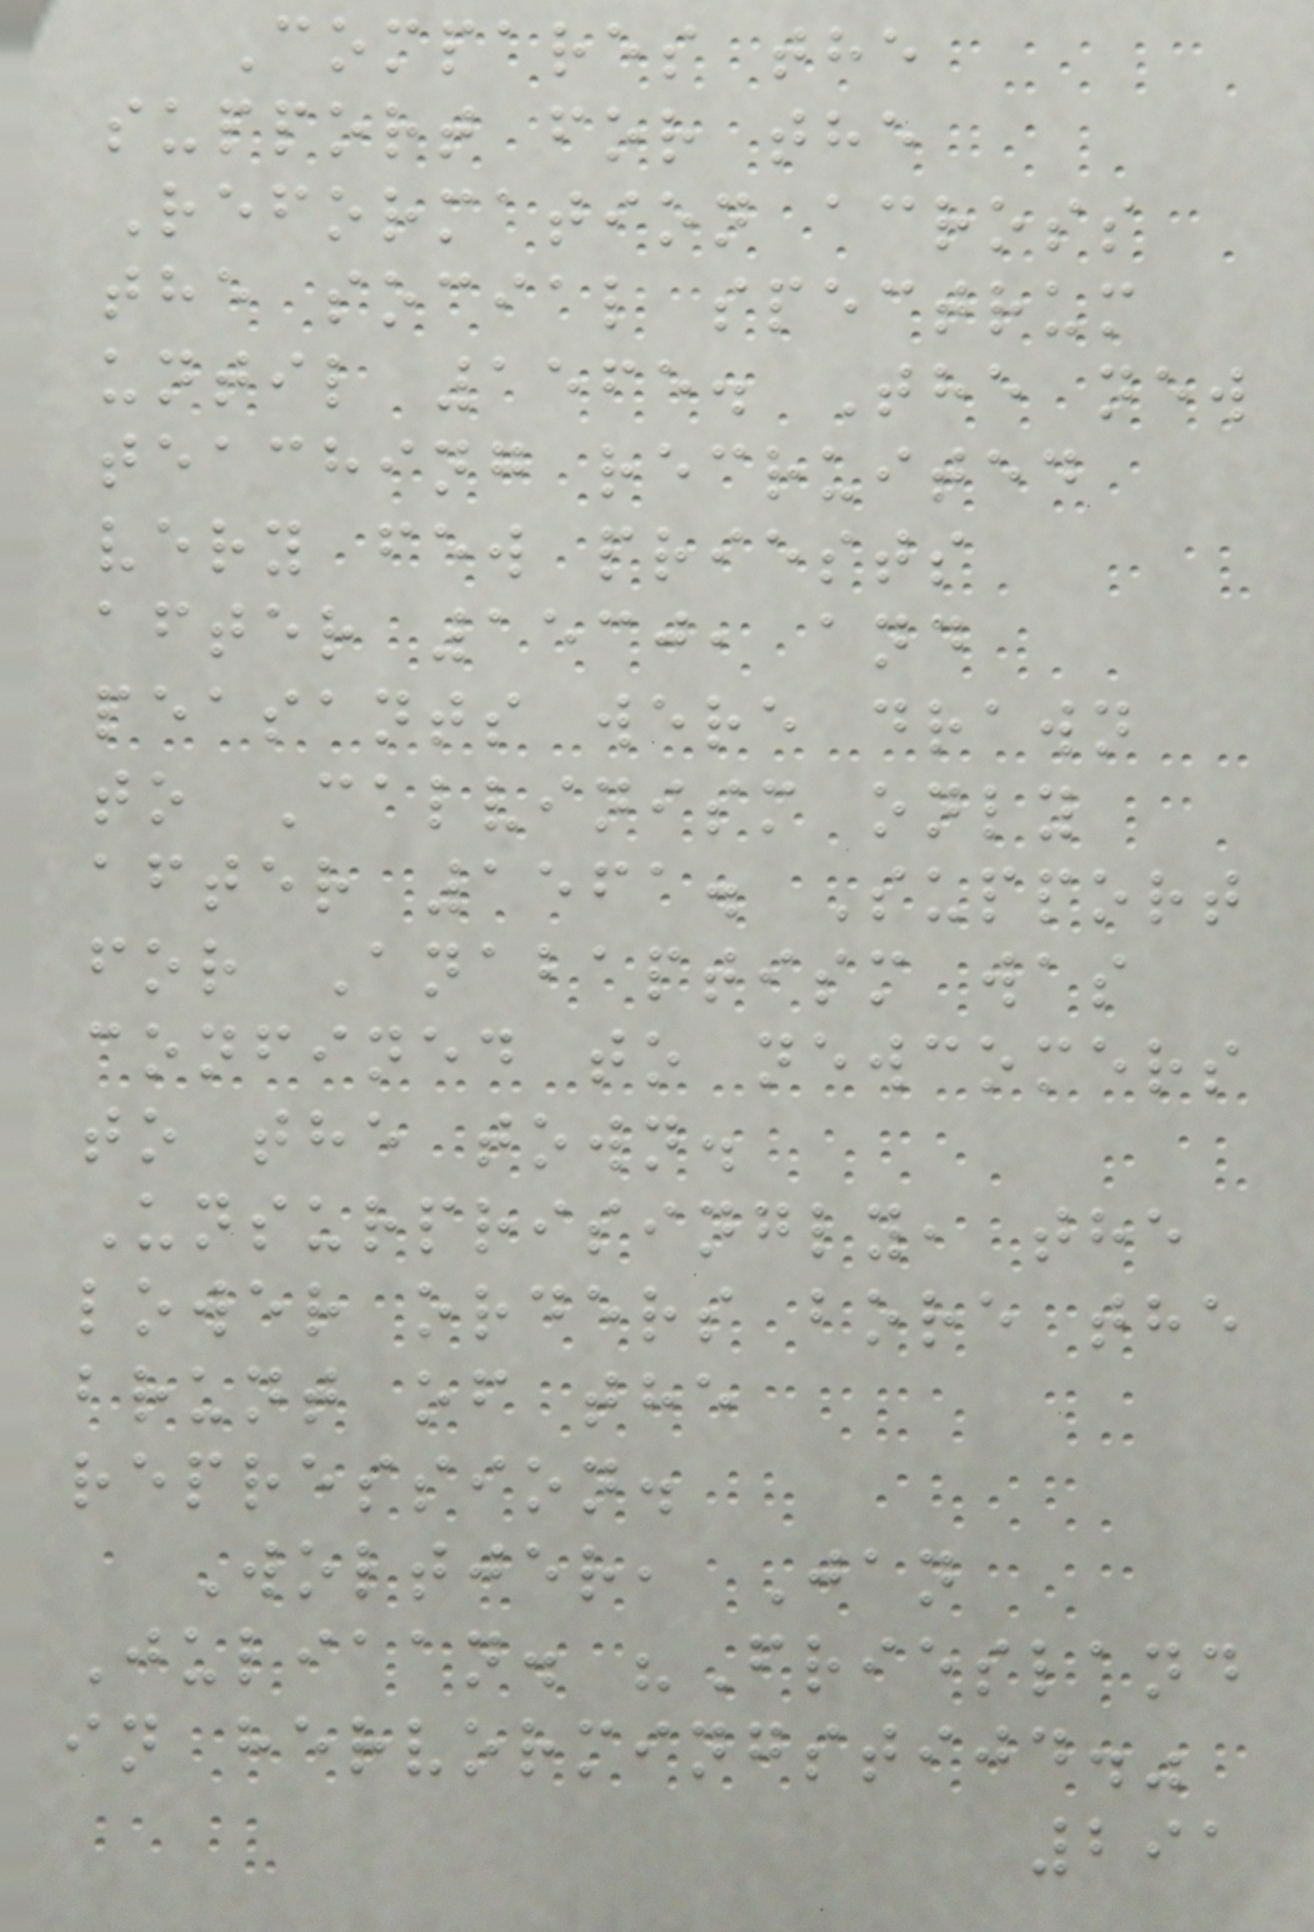Compares the
support for the
Reformation across
the social spectrum
until 1565. The new
teaching recruited
very few priests
after 1530, and
peasants were drawn
to Calvinism only
after 1561. Support
for Anabaptism was
confined to newcomers
to the town.
Unsurprisingly, the
lower orders bore the
brunt of the
repression.
Woltjer, Jan
Juliaan. "Friesland
in hervormingstijd."
291
